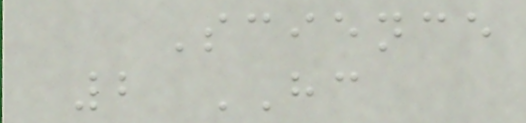Science
2 HC
